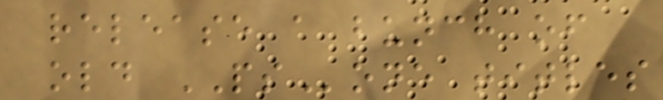release a bunch of
old PSone titles
